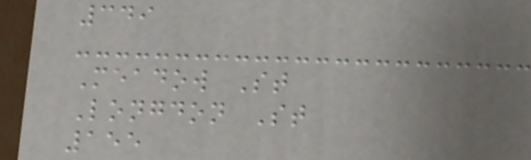349
Meadow St
Longdon St
155
